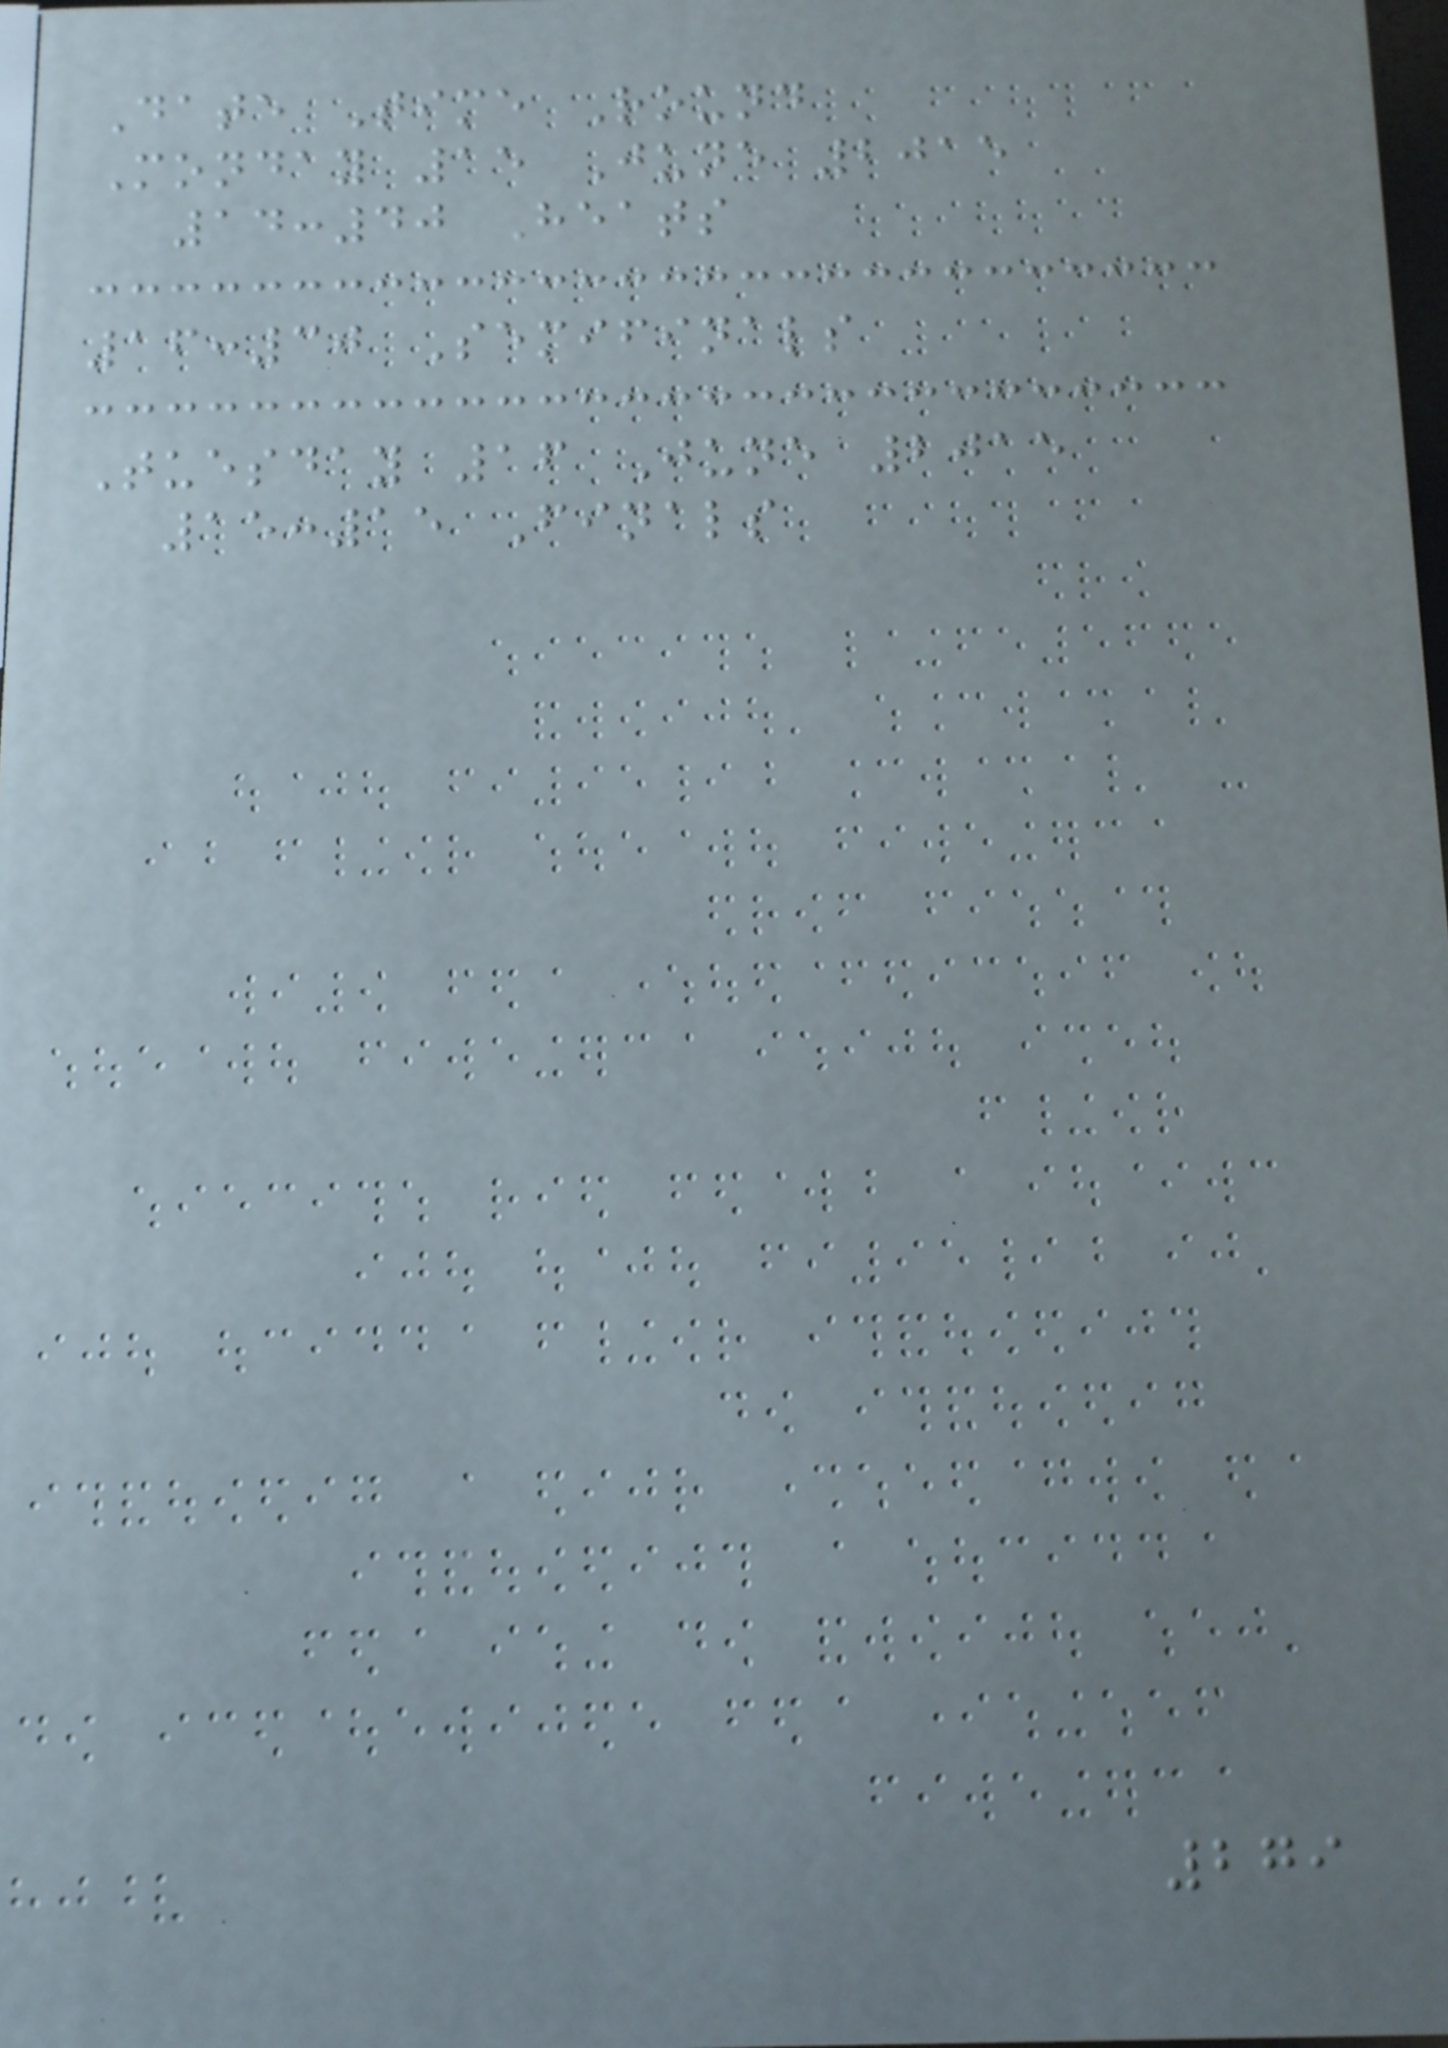Date Time Round
Monday 15 June 2015
14:40 Heats
16:30 Semifinals
Tuesday 16 June 2015
15:15 Finals
279
